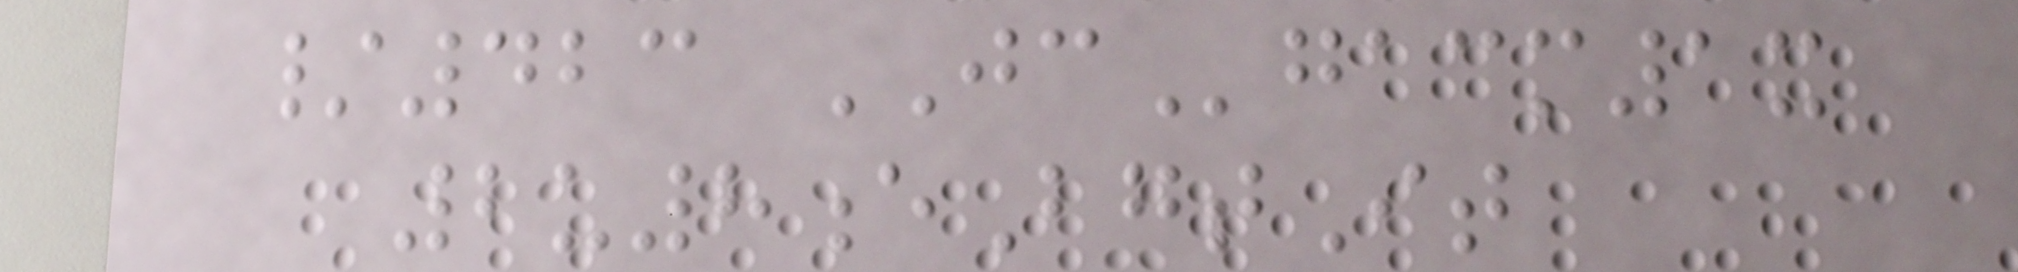/423 JCgacm1x
2u8eBgtIt
